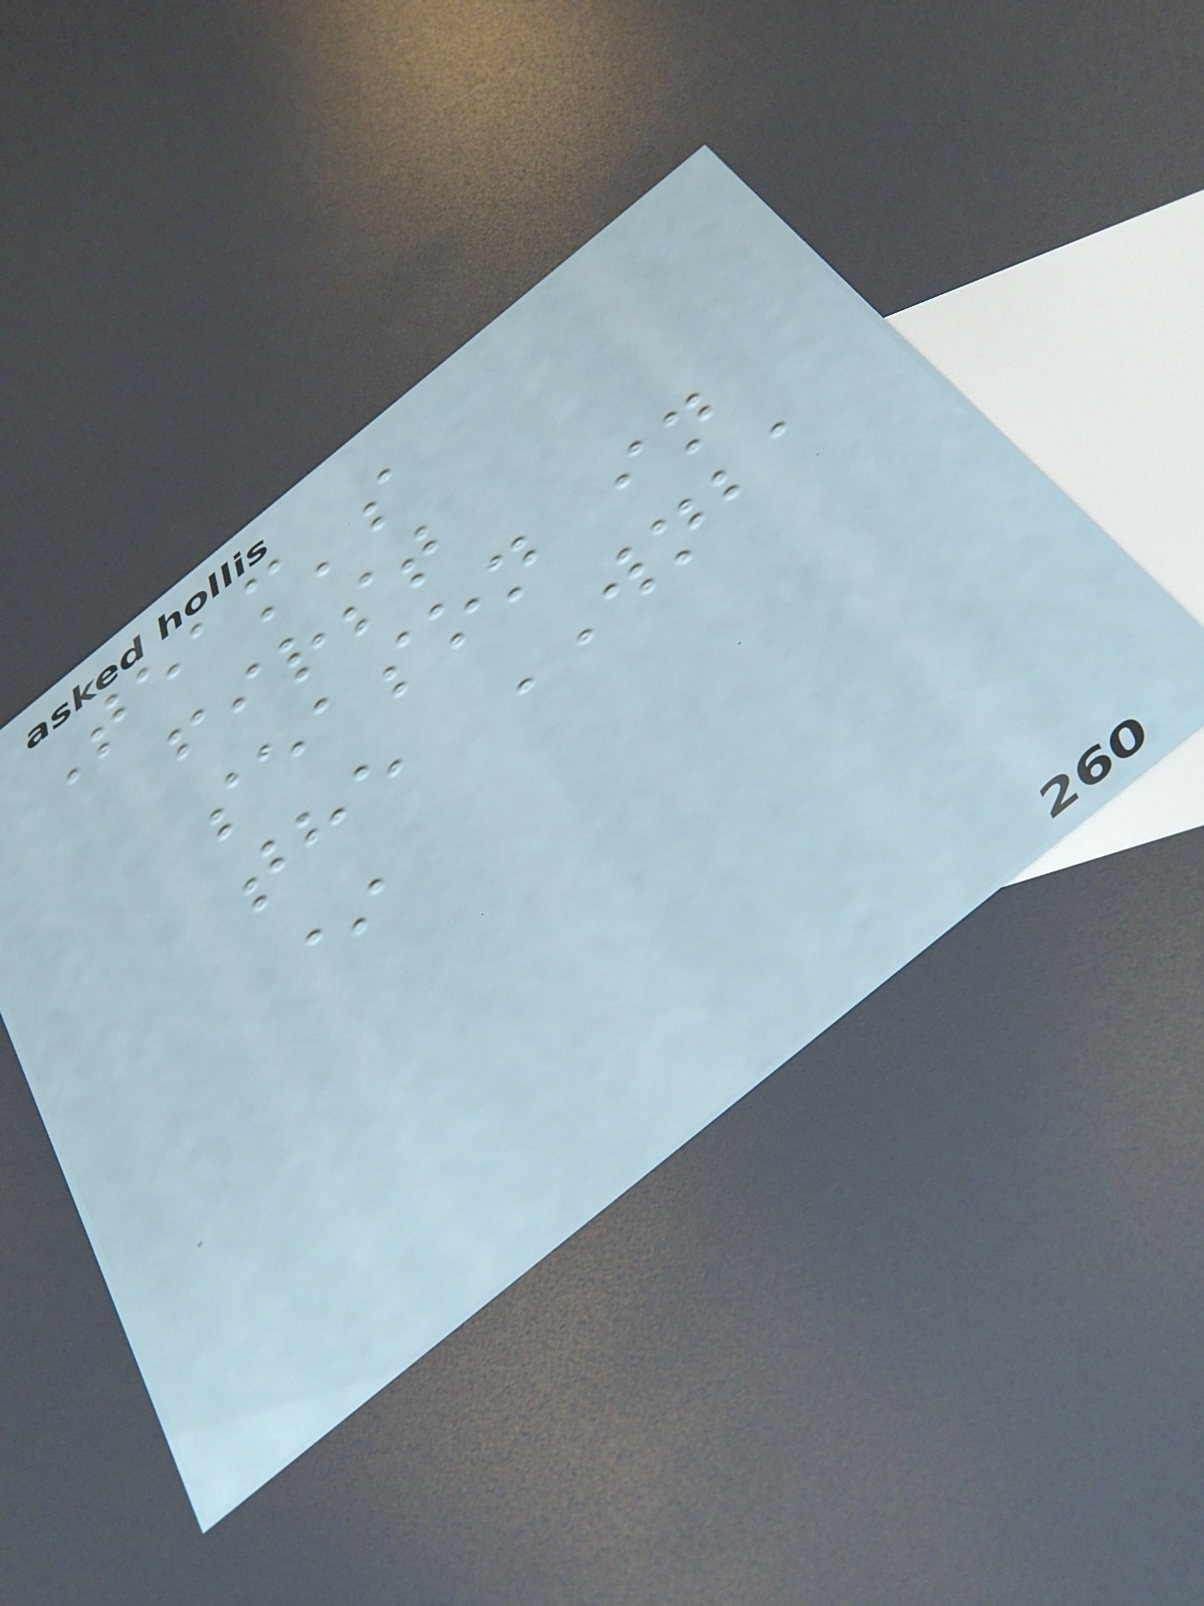Team's
first
season in
the WNBA
*
